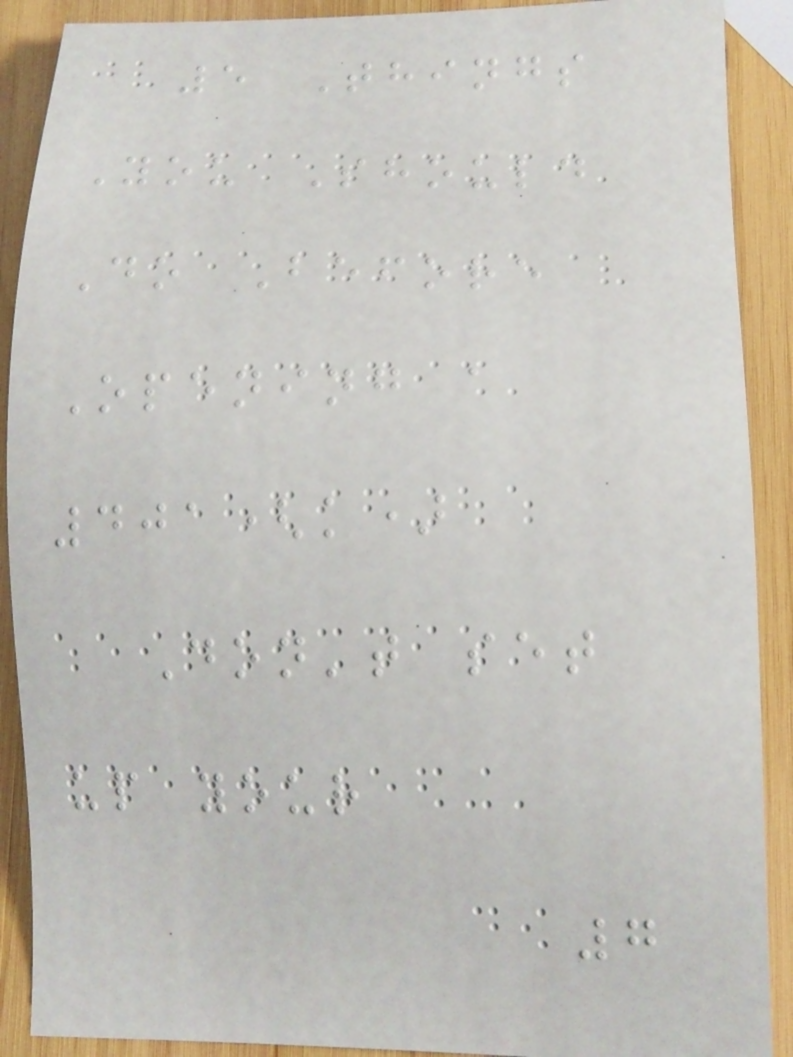5 Things
You Should
Do Before
Opening a
401(k)
Don't set
up your
7
